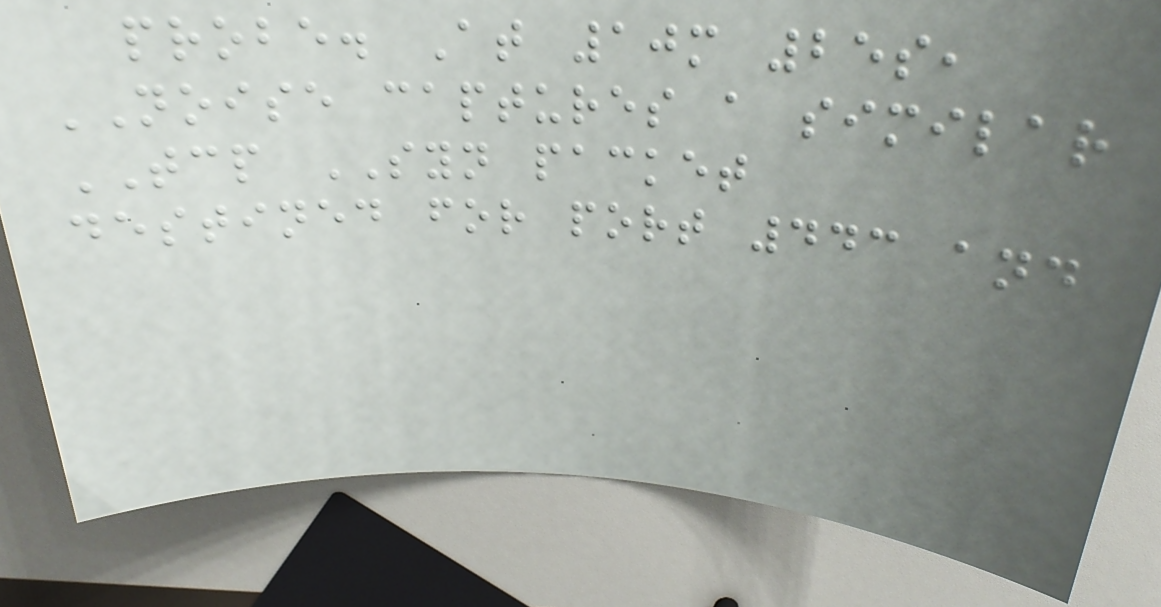probe. At 10m 25s,
NOISE captures a similar
TCP SYN packet
destined for port 443 and
